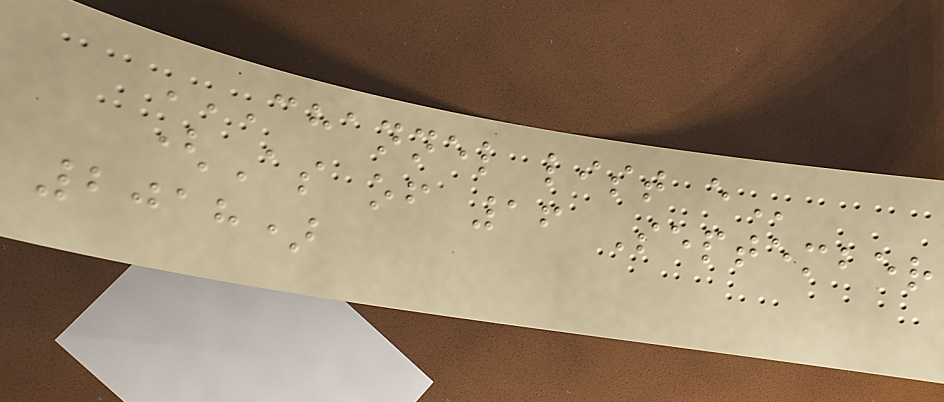CHANNEL LIST E
(As of 16 September
2018)
